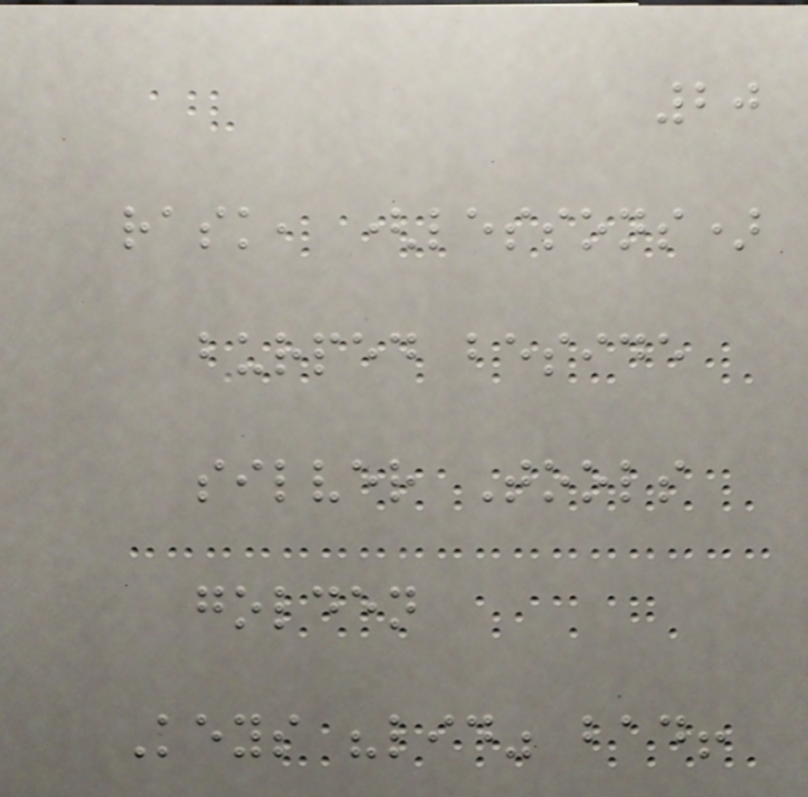20
rask, (lessons)
burped beside
silver Tools
golden
Keys "lid" bad!
